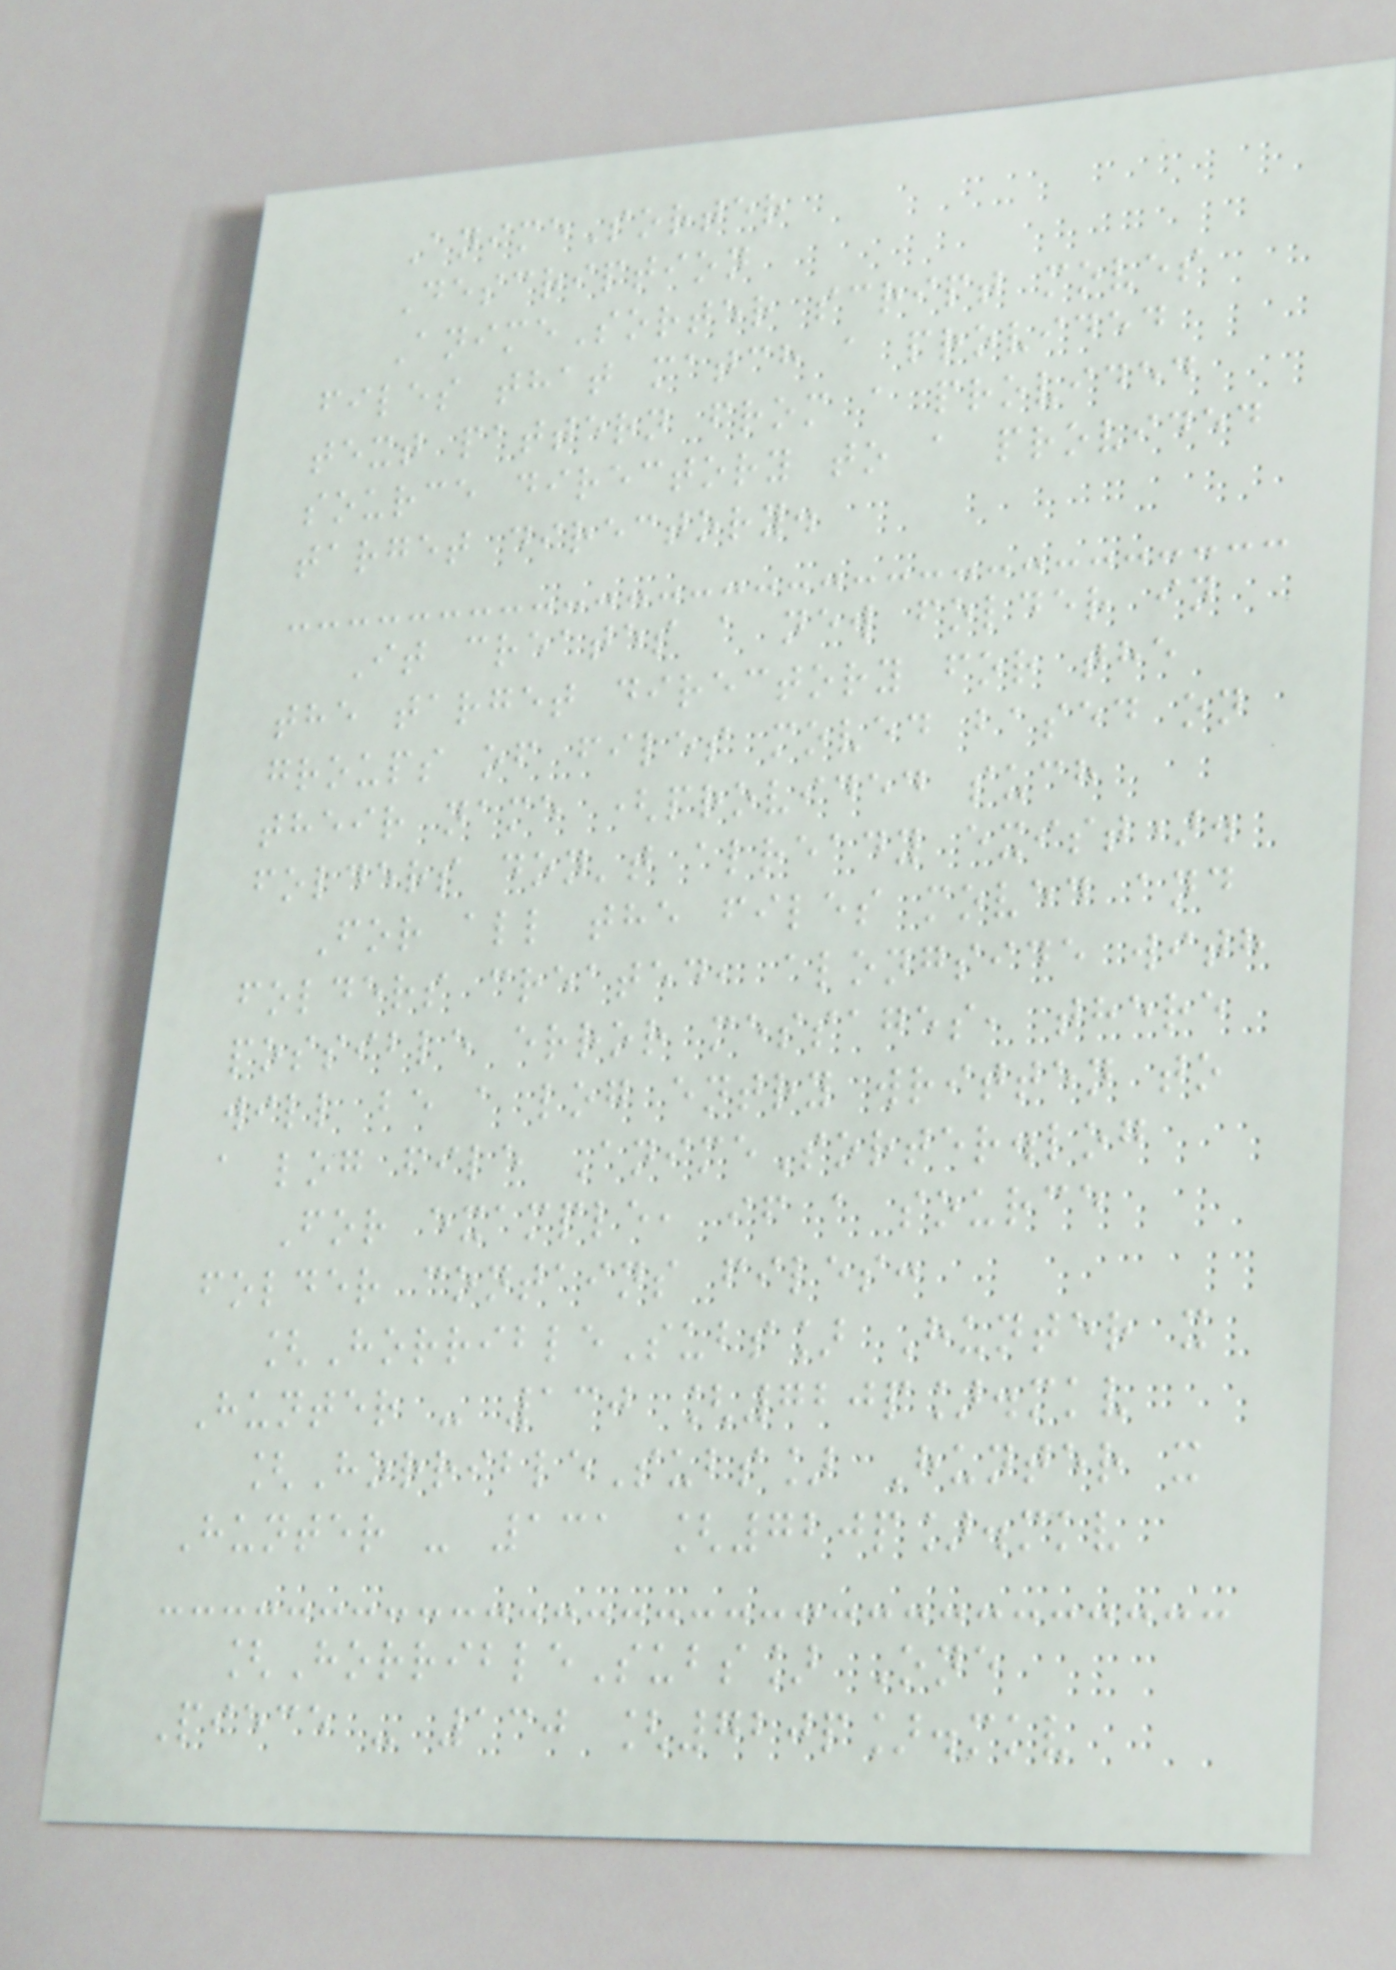AnimeSorter
Description
AnimeSorter script moves
files that match a provided
text pattern from a provided
source directory to a provided
target directory.
It creates a new folder in
the target directory for the
groups of files moved based on
their name (provided such
folders don't already exist).
For all the files moved and
folders created, alongside with
possible error messages, there
will be a log entry written to
a log file AnimeSorter.log
For example, if a source
folder contains files:
[HorribleSubs] Hunter x
Hunter - 130 [720p].mkv
[HorribleSubs] Hunter x
Hunter - 131 [720p].mkv
[HorribleSubs] One
Piece - 130 [720p].mkv
